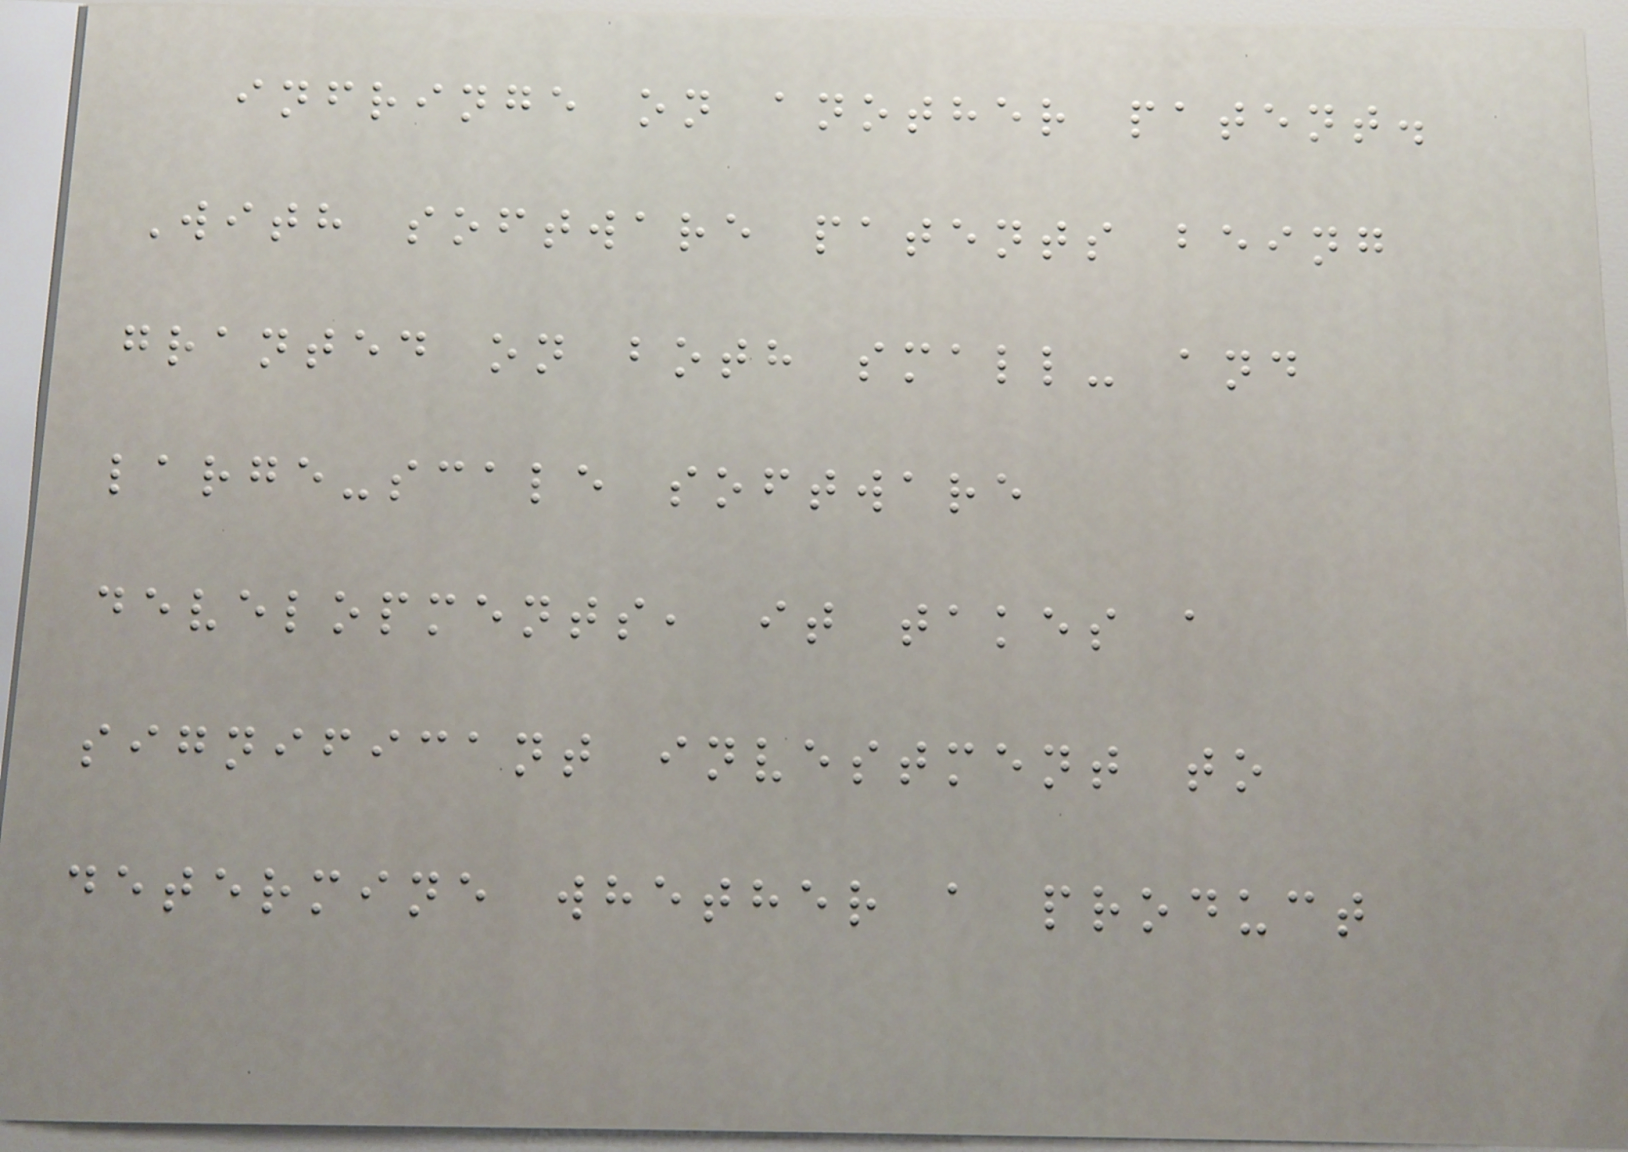infringe on another patent.
With software patents being
granted on both small- and
large-scale software
developments, it takes a
significant investment to
determine whether a product
